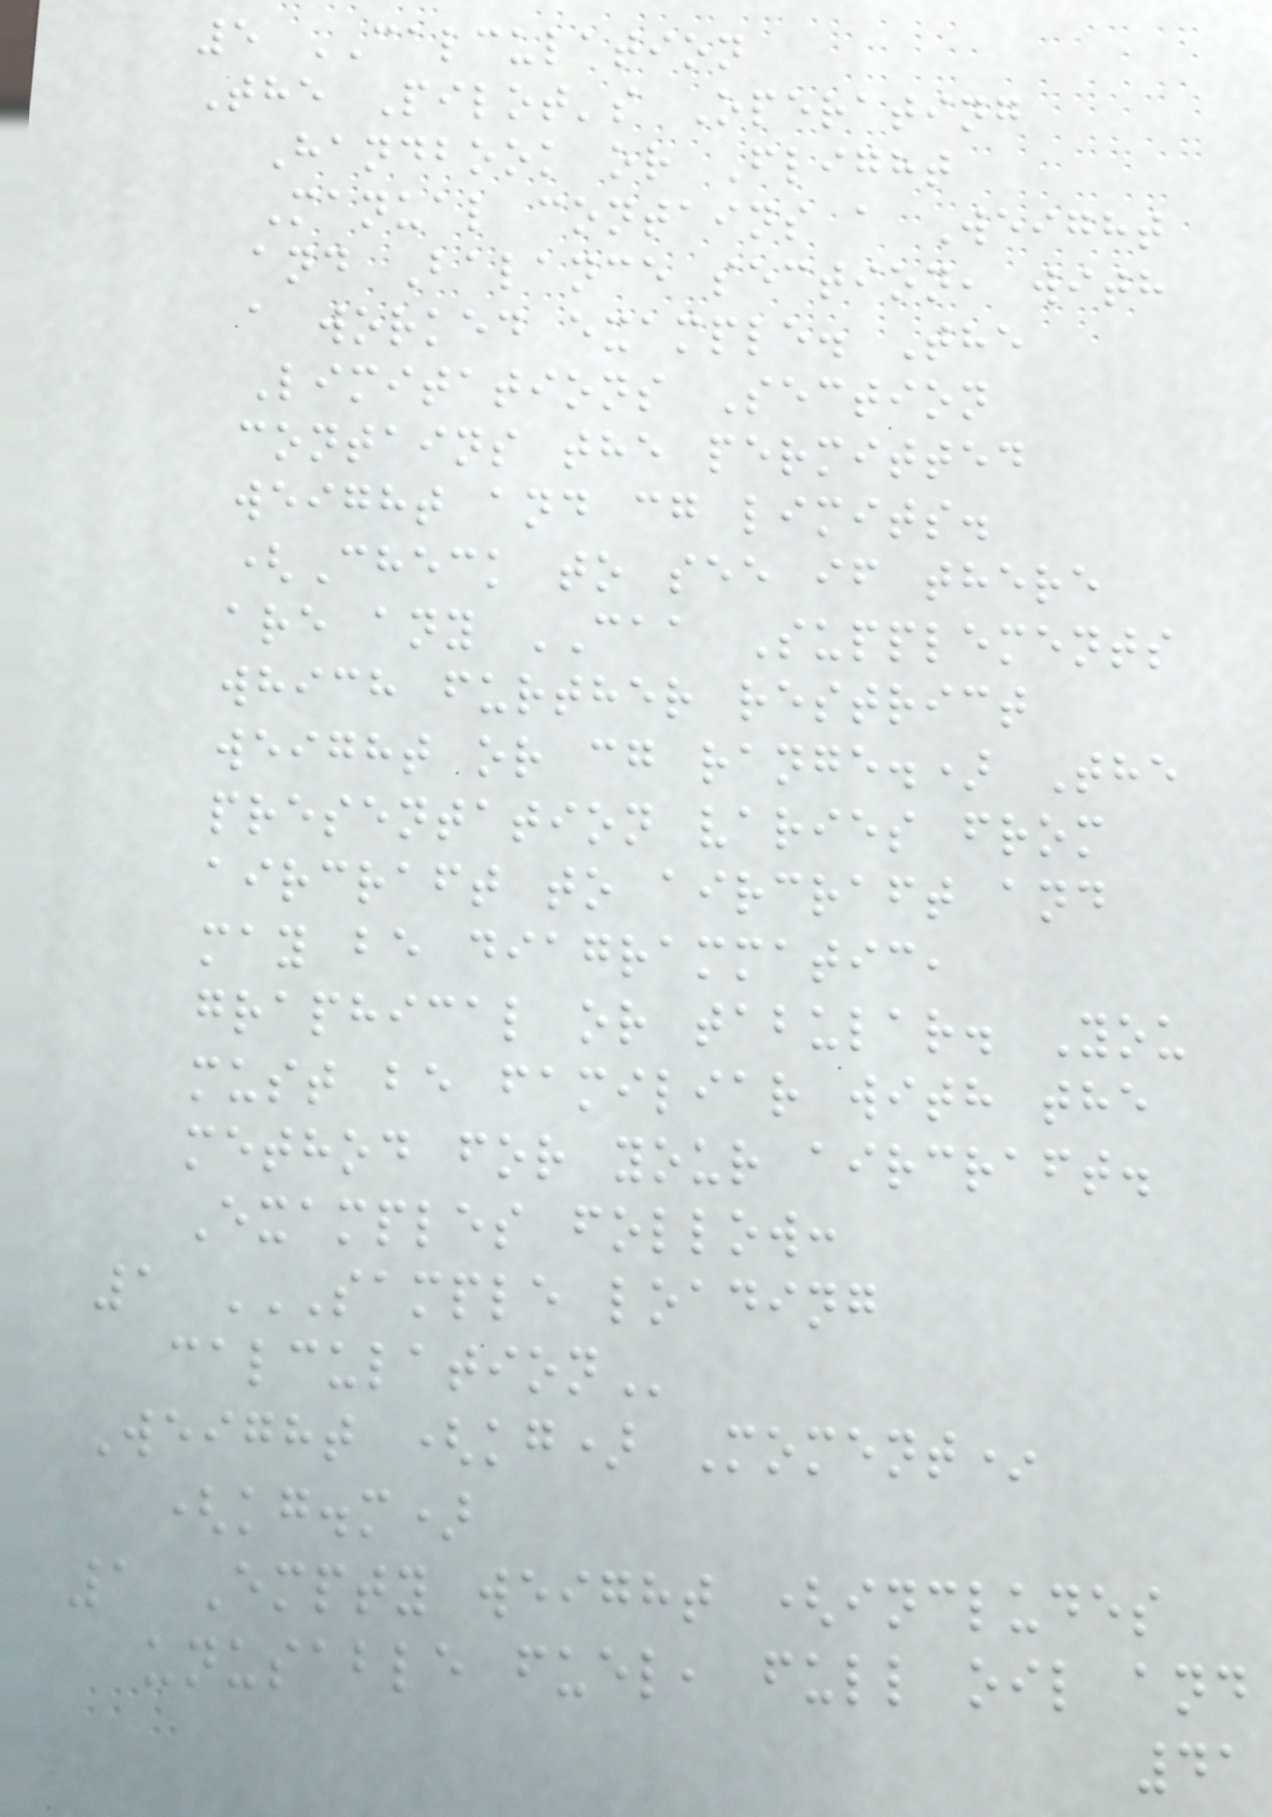5 CALCULATION
The Pilot's Operating
Handbook or Flight
Manual contains a Weight
and Balance section, with
a worked example. The
Limitations Section
contains the permitted
weight and cg limits.
(Check to see if there
are any CAA Supplements
which further restrict
weight or cg range.) The
presentation varies from
aircraft to aircraft and
may be diagrammatic,
graphical or tabular. You
must be familiar with the
method for your aircraft.
Examples follow:
1 SAMPLE LOADING
CALCULATION
Weight (kg) Moment*
(kg.m)
1 Empty weight (includes
unusable fuel, full oil and
41
